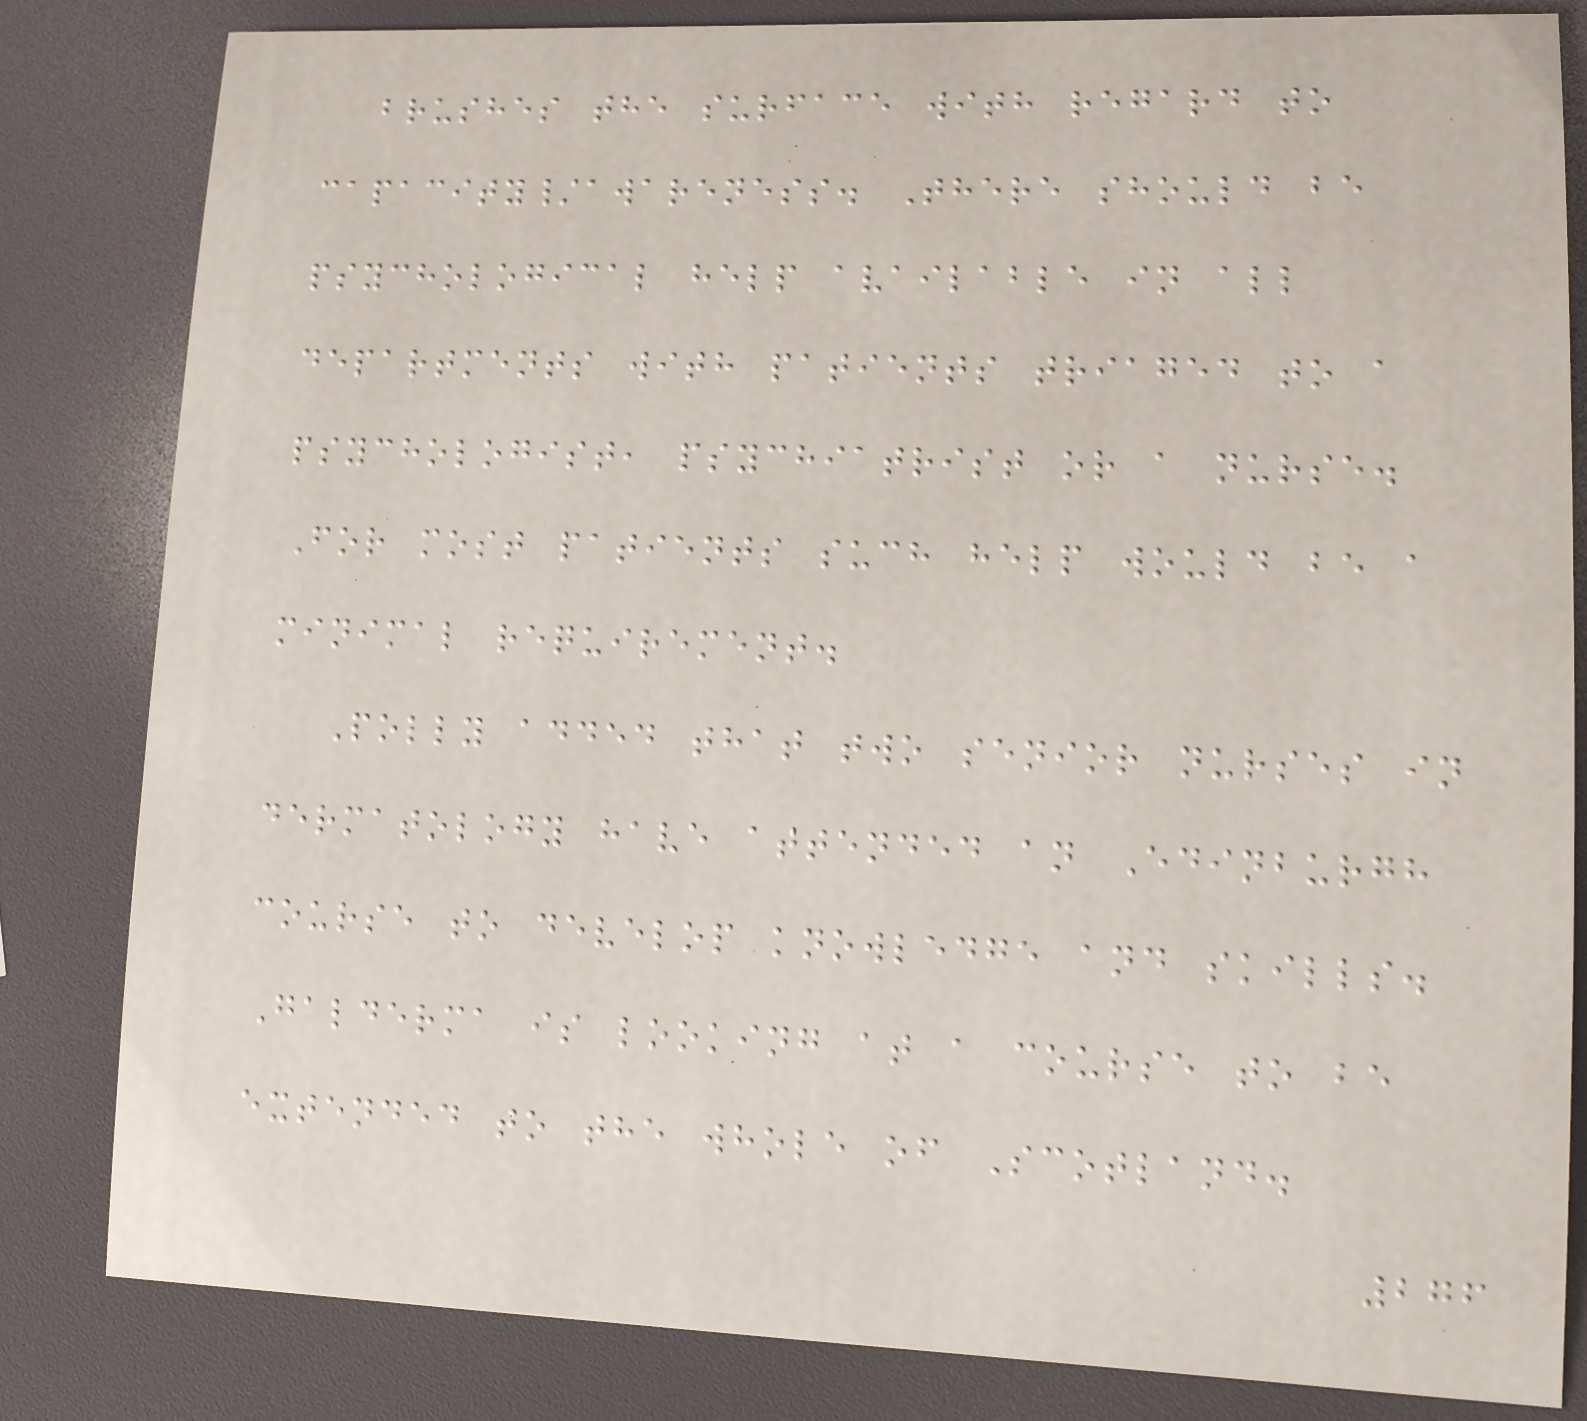brushes the surface with regard to
capacity/awareness. There should be
psychological help available in all
departments with patients triaged to a
psychologist, psychiatrist or a nurse.
For most patients such help would be a
minimal requirement.
Polly added that two senior nurses in
dermatology have attended an Edinburgh
course to develop knowledge and skills.
Galderma is looking at a course to be
extended to the whole of Scotland.
276
